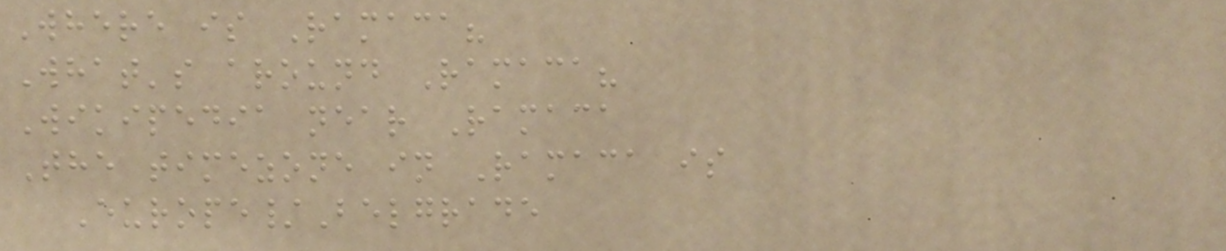Where is Ramaca?
What's around Ramaca?
Wikipedia near Ramaca
The timezone in Ramaca is
Europe/Belgrade
